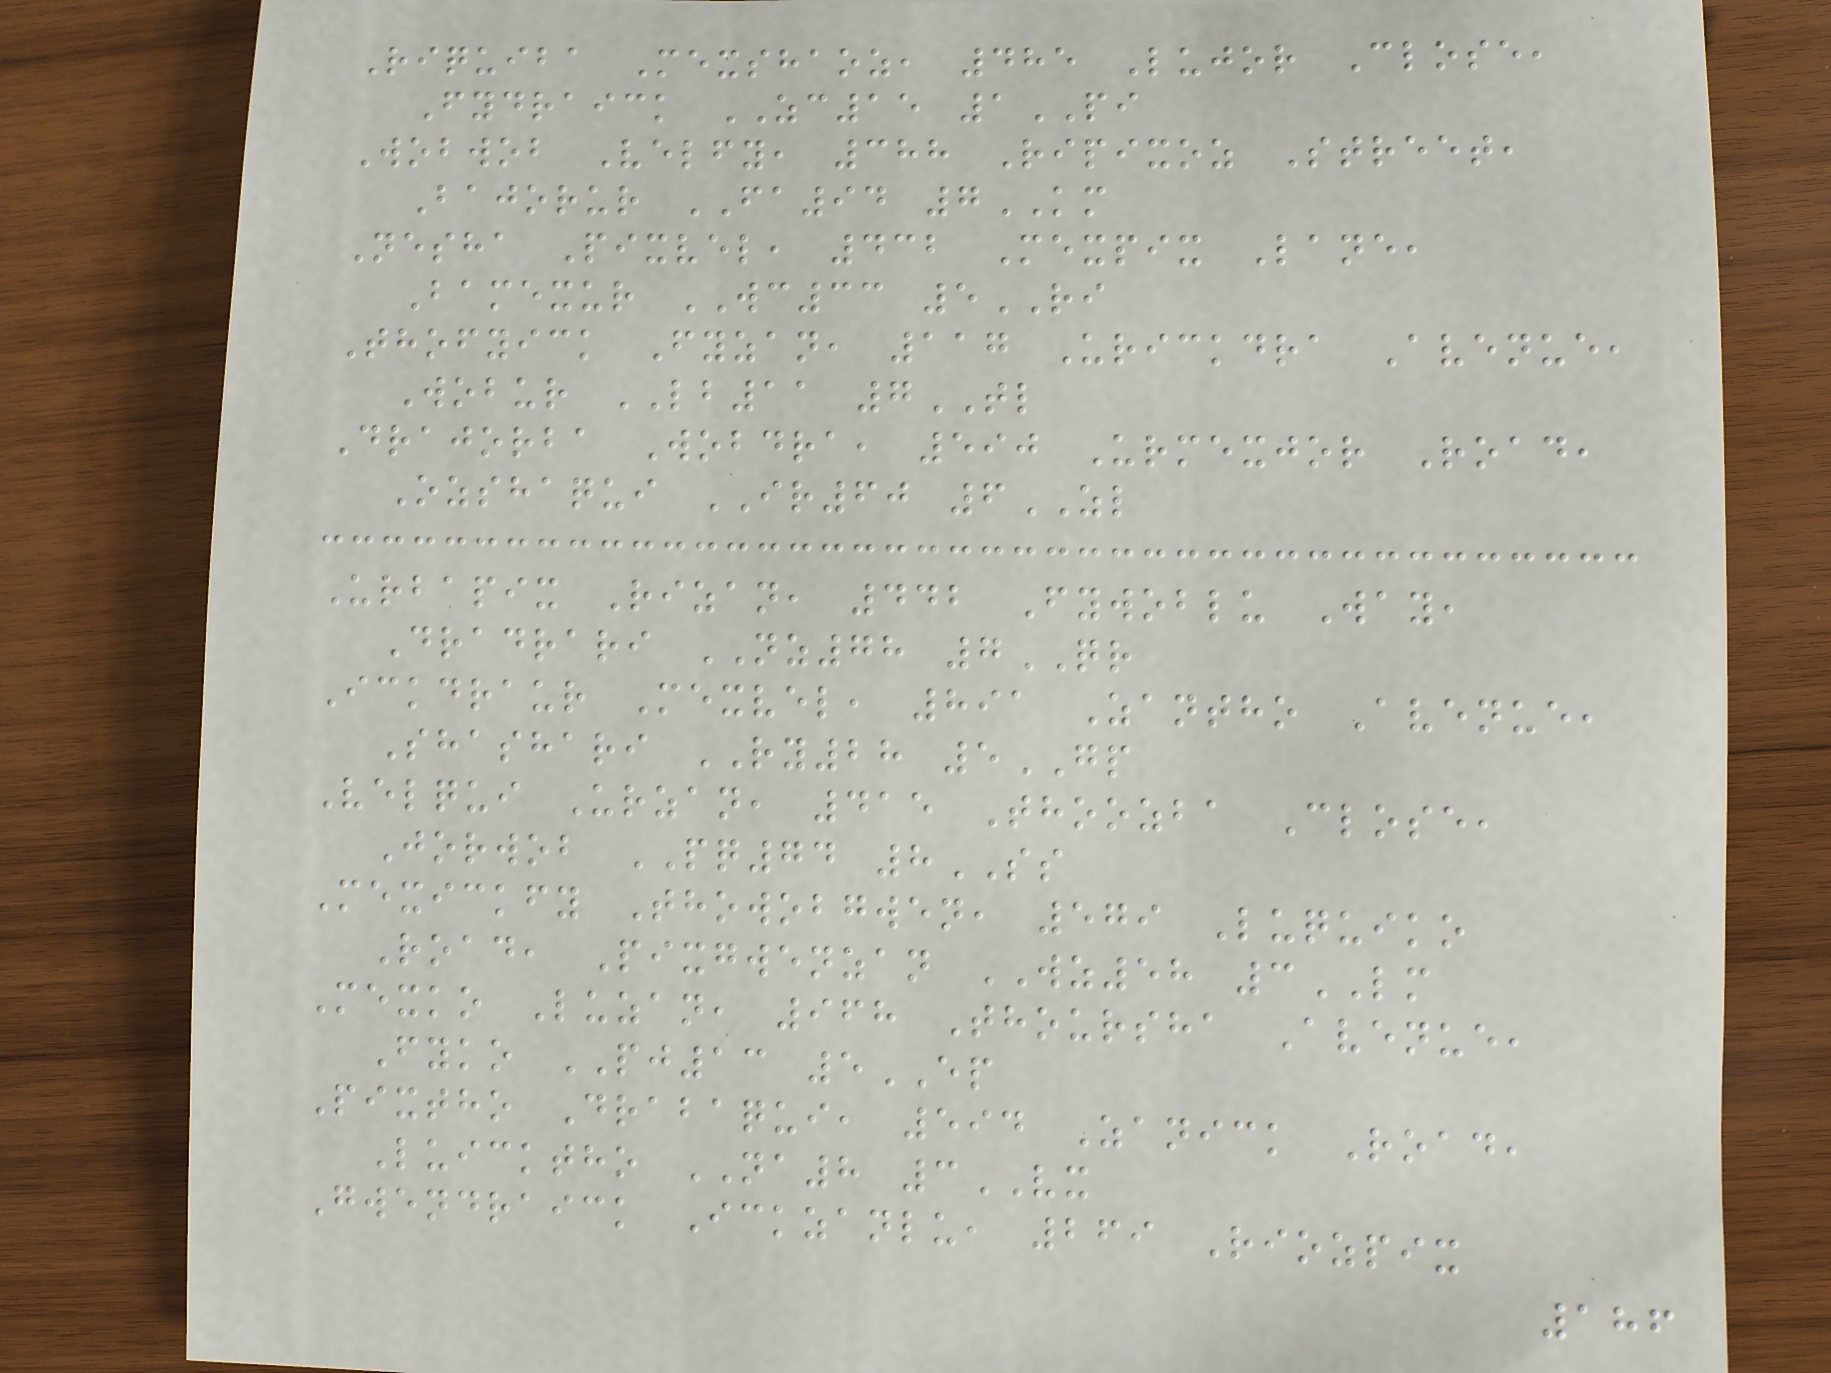Riquiba Mexshaoz, 485 Lujor Close,
Fydraick ZC15 1PI
Wobwob Velfy, 388 Ripixoz Street,
Bajorur FA94 7KM
Nesha Pixvel, 432 Mexpix Lane,
Bamexur WC33 5RI
Thofyick Fyzan, 117 Urickdra Avenue,
Wobur LB11 7TL
Drajorba Wobdra, 590 Urmexjor Road,
Ozshaqui IR60 6ZL
Urbapix Rizan, 442 Fywoblu Way,
Dradrari NZ78 7QR
Ickdraur Mexvel, 891 Zantho Avenue,
Shashari RY28 5GP
Velqui Urzan, 415 Thoozba Close,
Jorwob PQ74 8SS
Mexickfy Thowobgwen, 579 Luquiko
Road, Pixgwenzan WZ58 3LM
Mexko Luzan, 968 Thoursha Avenue,
Fyko PJ13 5EP
Pixtho Drabaqui, 594 Zanick Road,
Luicktho NA8 3VX
Gwendraick Ickzanlu, 269 Riozpix
186
